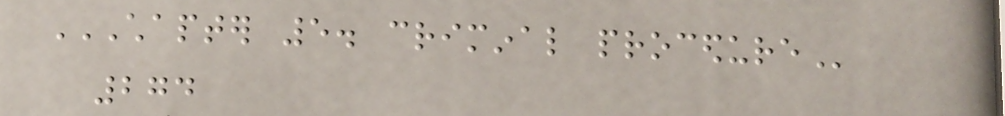CHAPTER 5. CRIMINAL PROCEDURE
274
